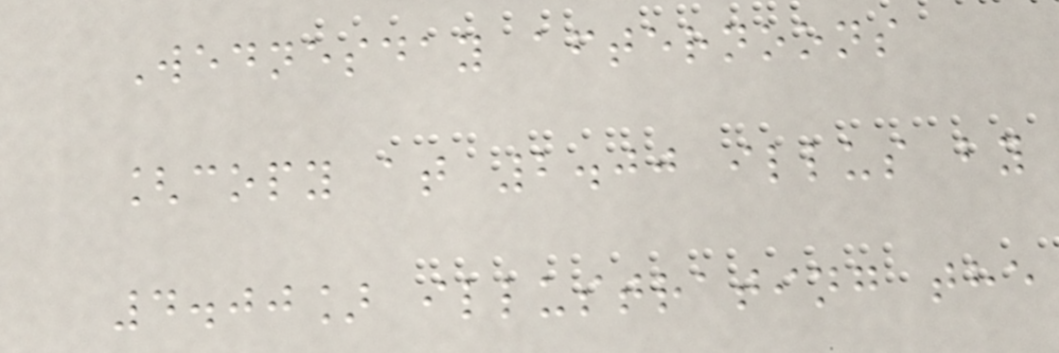Wednesday afternoons
[copy at 2.00 illus by
4.00] illustrating the
